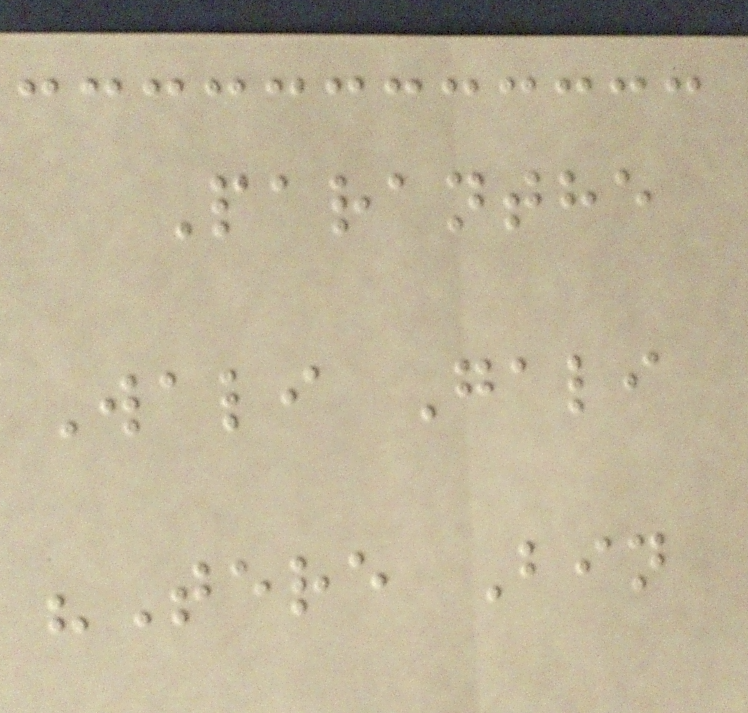Paranthe
Wali Gali
"Tere Bin
